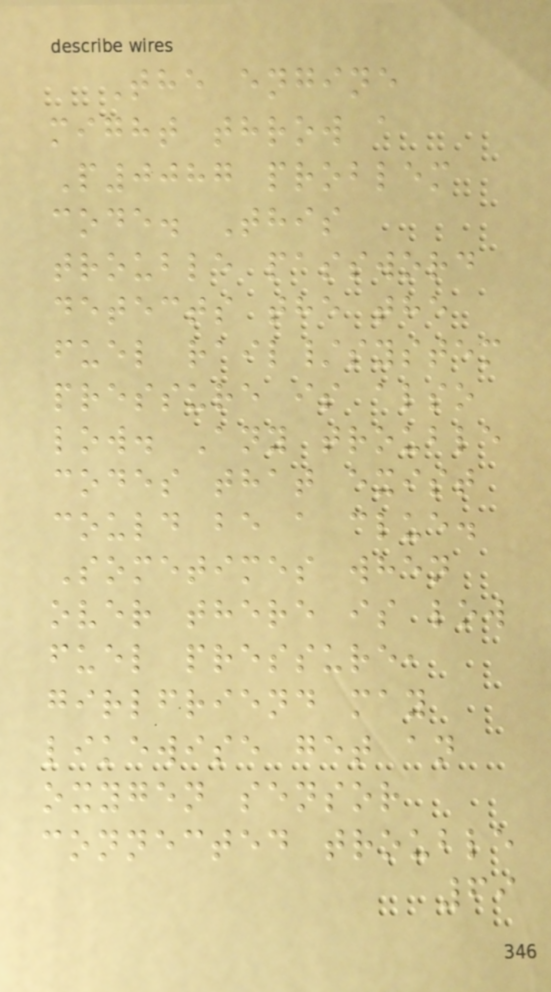The engine
might throw a
P0087 problem
code. This
trouble password
detects the the
fuel rail/system
pressure is also
low. Any trouble
codes that exist
could be a clue.
Sometimes when
over there is low
fuel pressure,
girlfriend may
likewise get an
oxygen sensor
connected trouble
69
